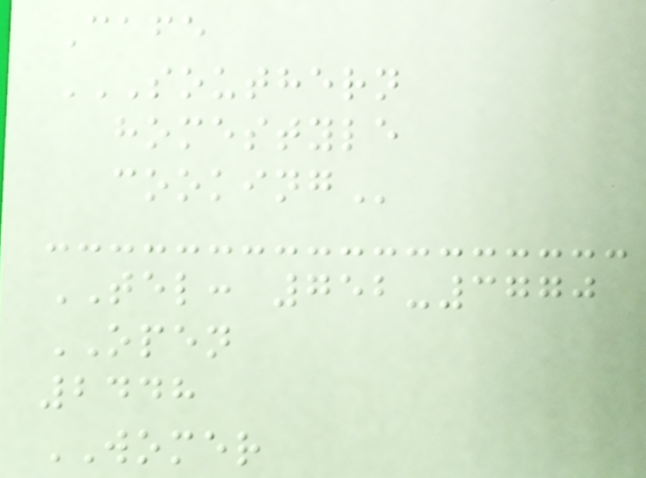Cafe
SOUTHERN
HOMESTYLE
COOKING
TEL: 752-3770
OPEN
2448
WOMER
